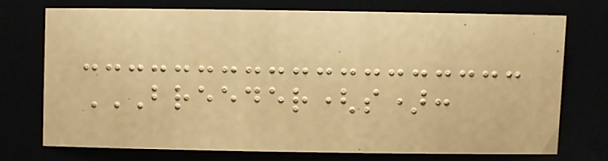BREEDER(S):
